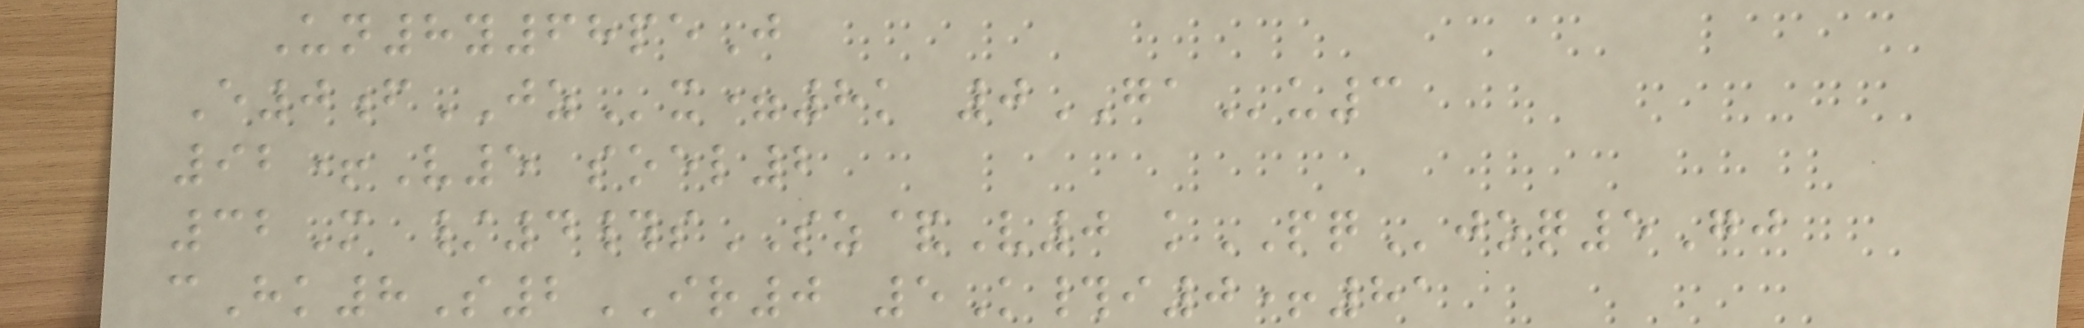Un8y68peJ
E0fJZx=8k 0GAu3
92+V5 soel2
32M /4#sSZ&V0 kPQjoq5Gj
cHk8S2IR0 5K#i0+81
